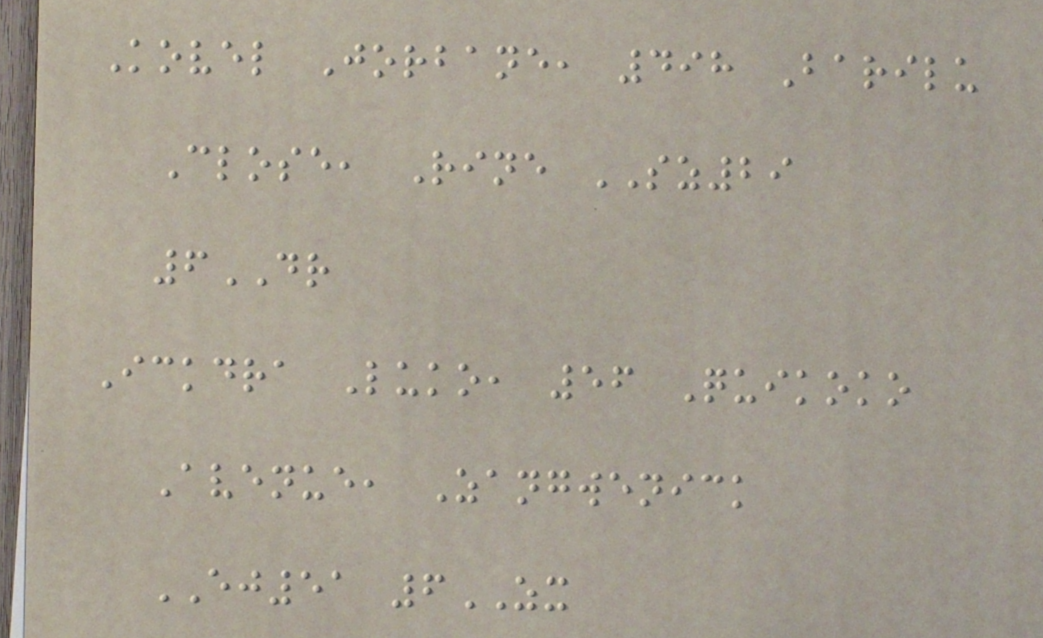Kovel Jorbane, 498 Barilu
Close, Rine SZ29
6DR
Ickdra Luko, 56 Quikoko
Avenue, Zangwenick
EJ51 6ZX
